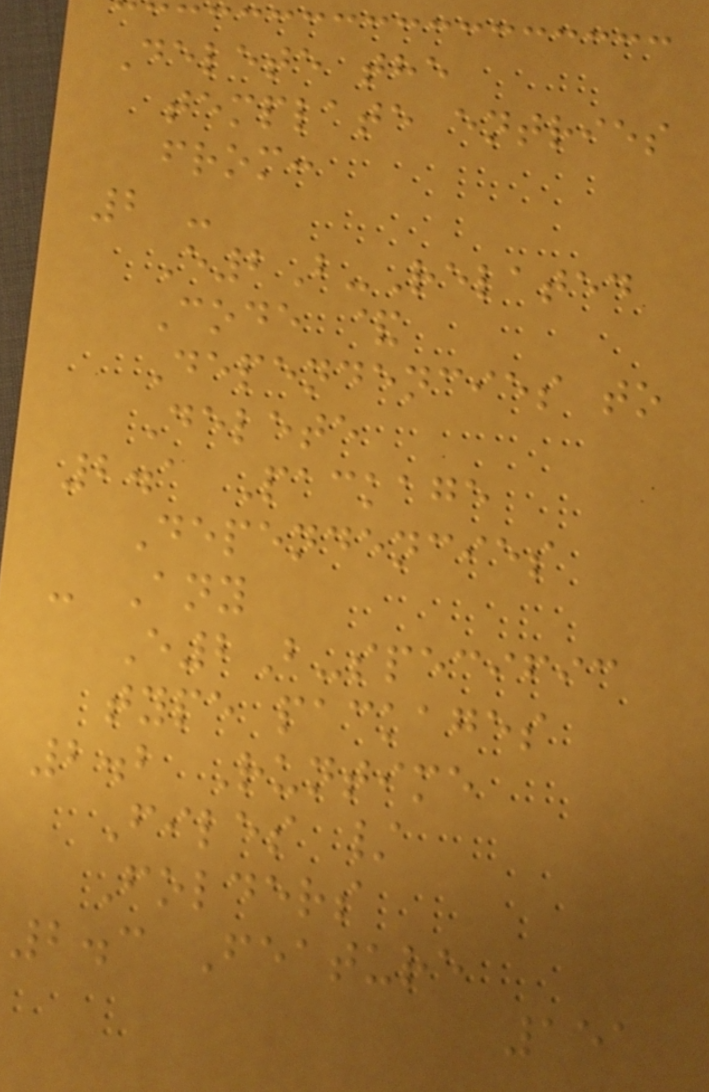Delete the
template entries
from:
2 -
E2B-Related
Code &
Dependencies to
Delete
2.1 Package
Dependencies
- Any
E2B-specific
type packages
2.2 Runtime
Files /
Folders
2.3 Feature
151
